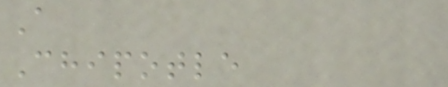A
Chipotle
